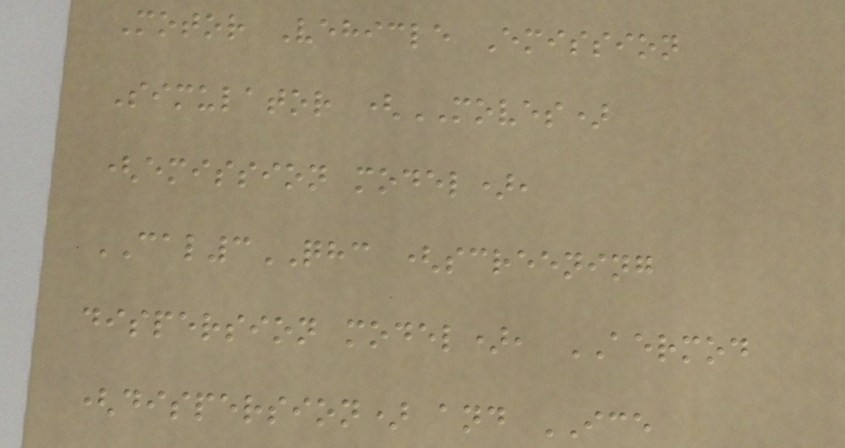Motor Vehicle Emission
Simulator (MOVES)
(emission model),
CAL3QHC (screening
dispersion model), AERMOD
(dispersion) and ICE
